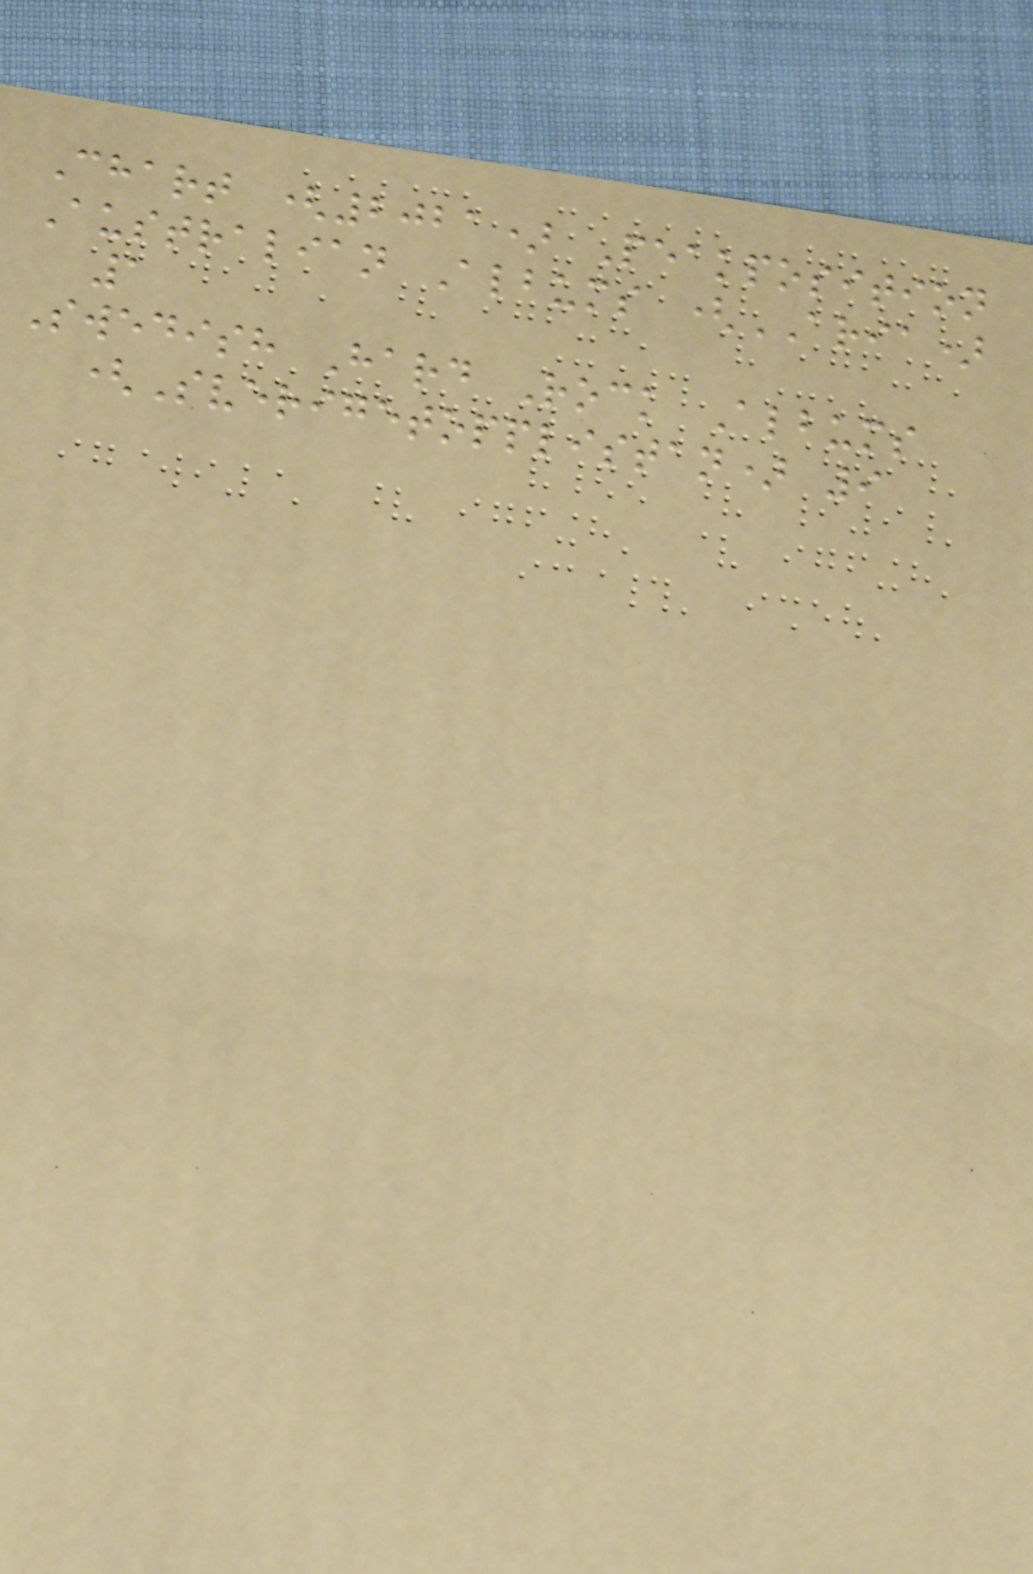Chart (2021) Peakposition
Australian Albums (ARIA)
1
Swedish Hard Rock Albums
(Sverigetopplistan) 9
